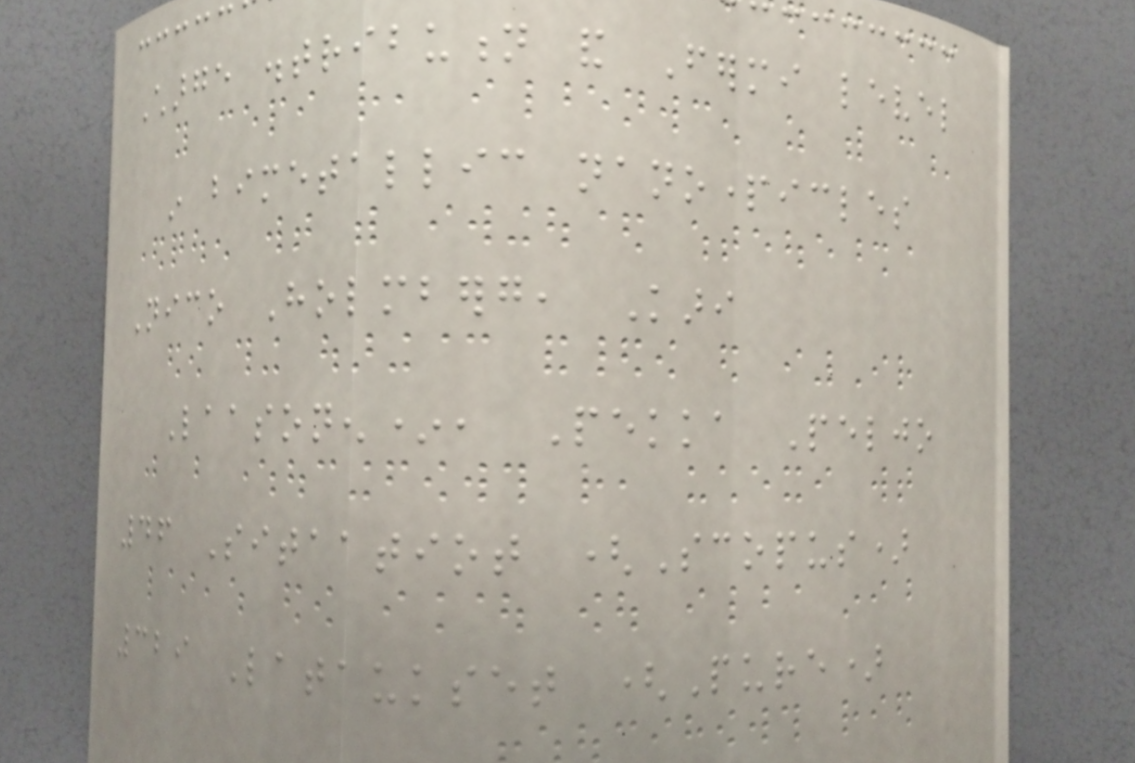Charge distribution and Fermi level
in bimetallic nanoparticles
Nico Holmberg, Kari
Laasonen*, Pekka Peljo
46 Sitaatiot (Scopus)
329 Lataukset (Pure)
